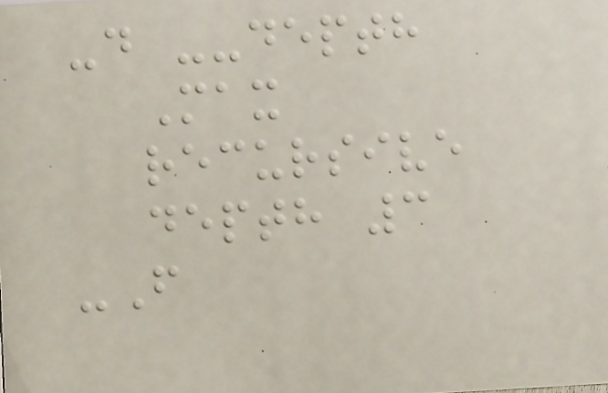-d --depth
Max
recursive
depth 3
-F
